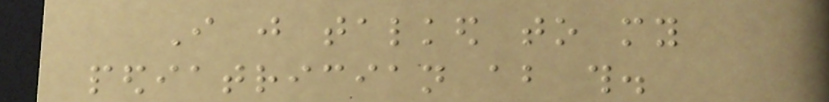I just talked to my
pediatrician about this.
